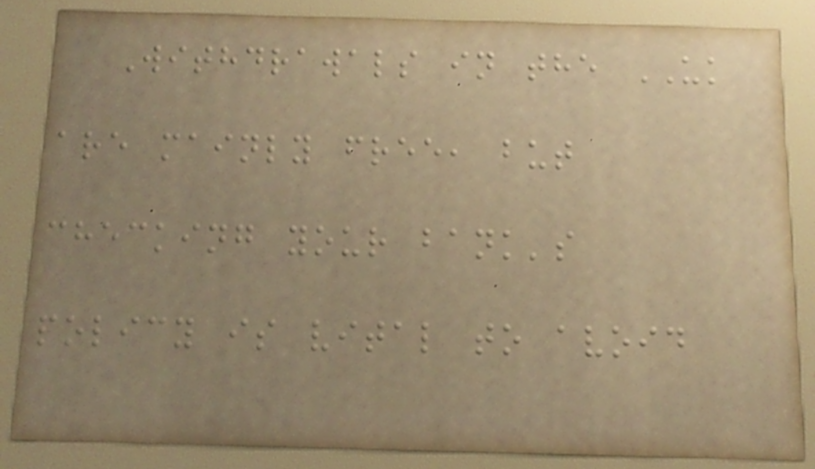Withdrawals in the UK
are mainly free, but
checking your bank's
policy is vital to avoid
